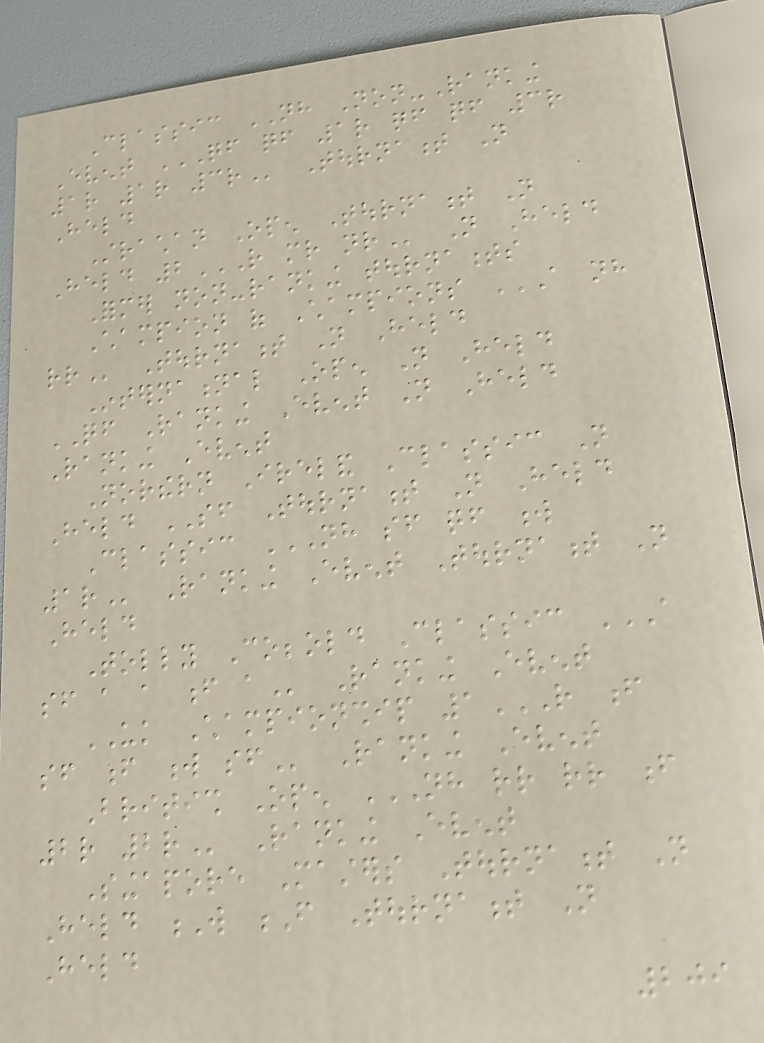Classic NH Non-Ranking
Event QF QF 1R QF QF 3R
1R 1R 3R Tournament Not
Held
Strachan Open Tournament Not
Held 2R MR NR Not Held
Former non-ranking tournaments
Champion of Champions A NH
RR Tournament Not Held
International Open Not Held
QF Ranking Event Not Held
Ranking Event
Northern Ireland Classic Not
Held SF Tournament Not Held
Classic NH SF QF W
1R Ranking Event Tournament Not
Held
Tolly Cobbold Classic A
SF A A F A Ranking Event
UK Championship 1R F
SF F W SF Ranking Event
British Open NH RR RR F
2R 2R Ranking Event
Singapore Masters Tournament Not
Held W F Tournament Not
Held
209
